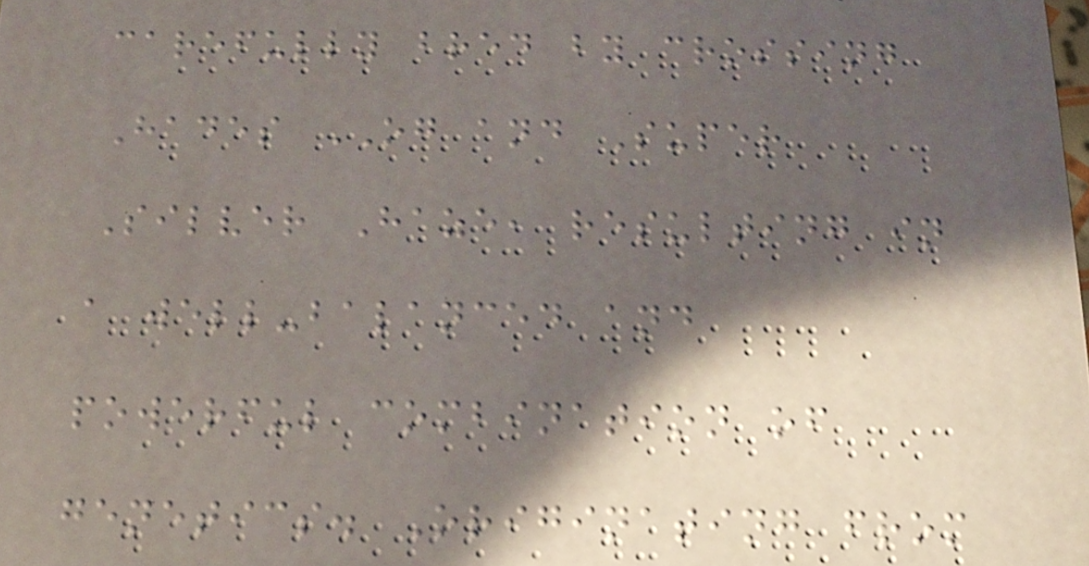carefully bred by crossing
Hades OG and Super
Silver Haze, resulting in
a well-balanced and
powerful combination of
genetics. Originating from
